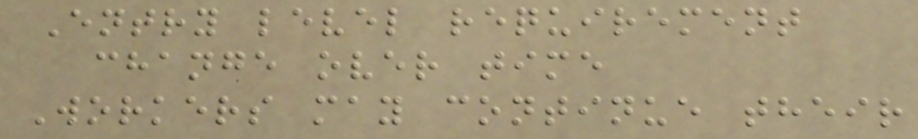Entry level requirement
change over time
Workers may continue their
